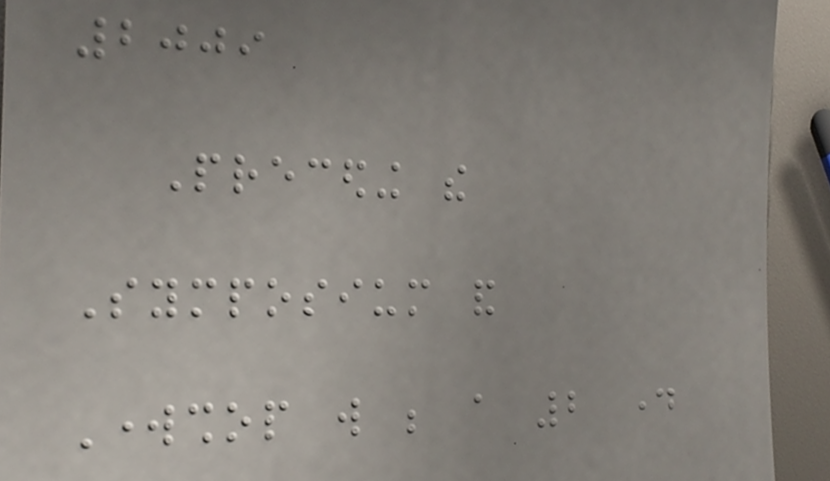2009
Preceding the
Symposium and
Workshop will be a 2 day
